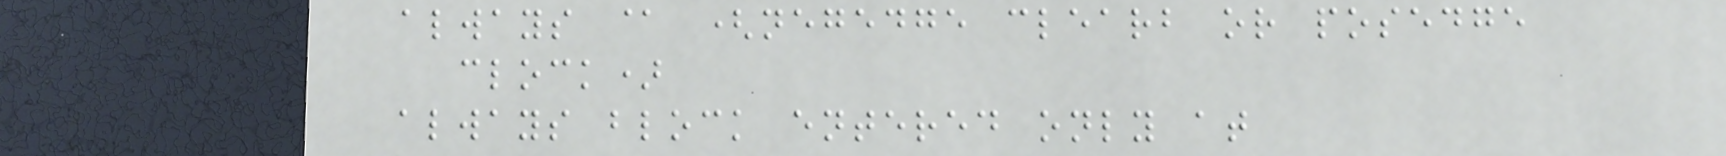always @ (negedge clearb or posedge
clock)
always block entered only at
